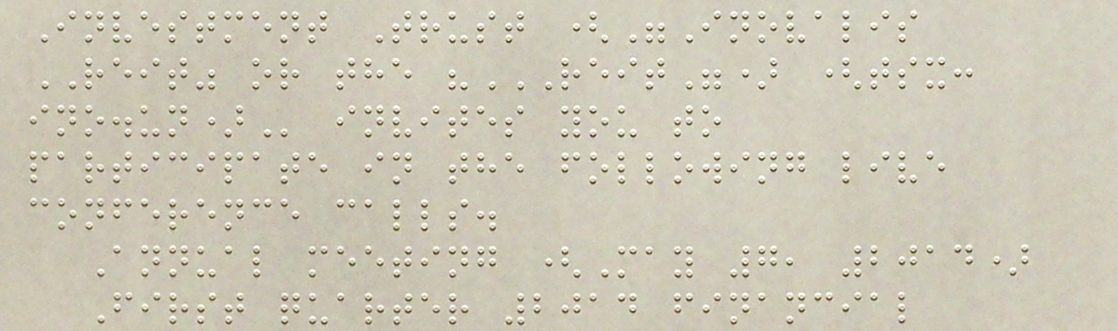Investment Trust ("Inovalis
REIT" or the "REIT") (TSX:
INO.UN) invites you to
participate in the following live
conference calls.
Annual meeting (May 7, 2014)
First quarter 2014 financial
